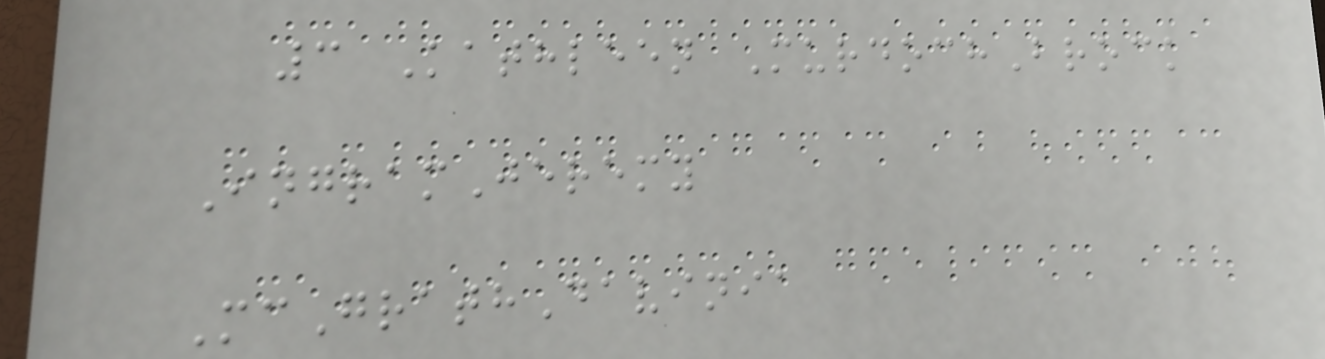3 Kathleen MurdochBrock
IngramJeremy
McGrathDavinia
